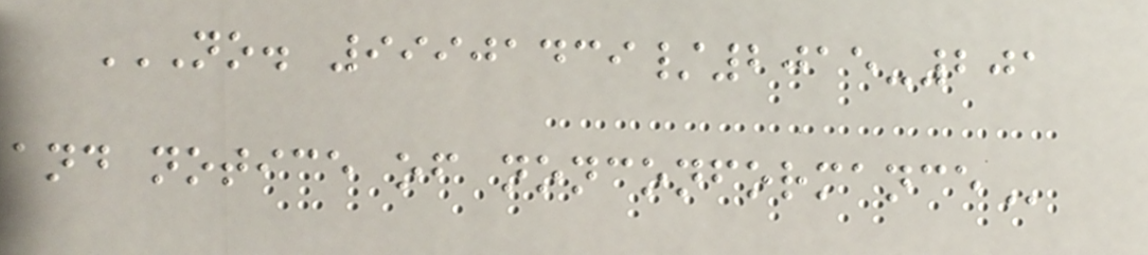NO. 99901439/2015-201
AND NOTICE OF NONCONFORMANCE
